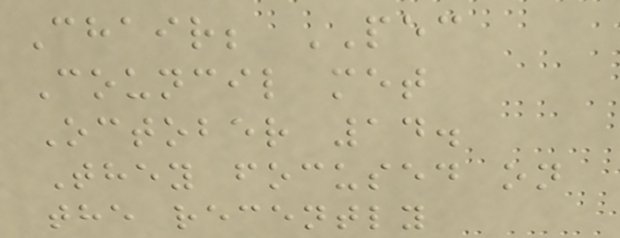Chair; PEC
Council met
October 14.
They focused on
the recently
